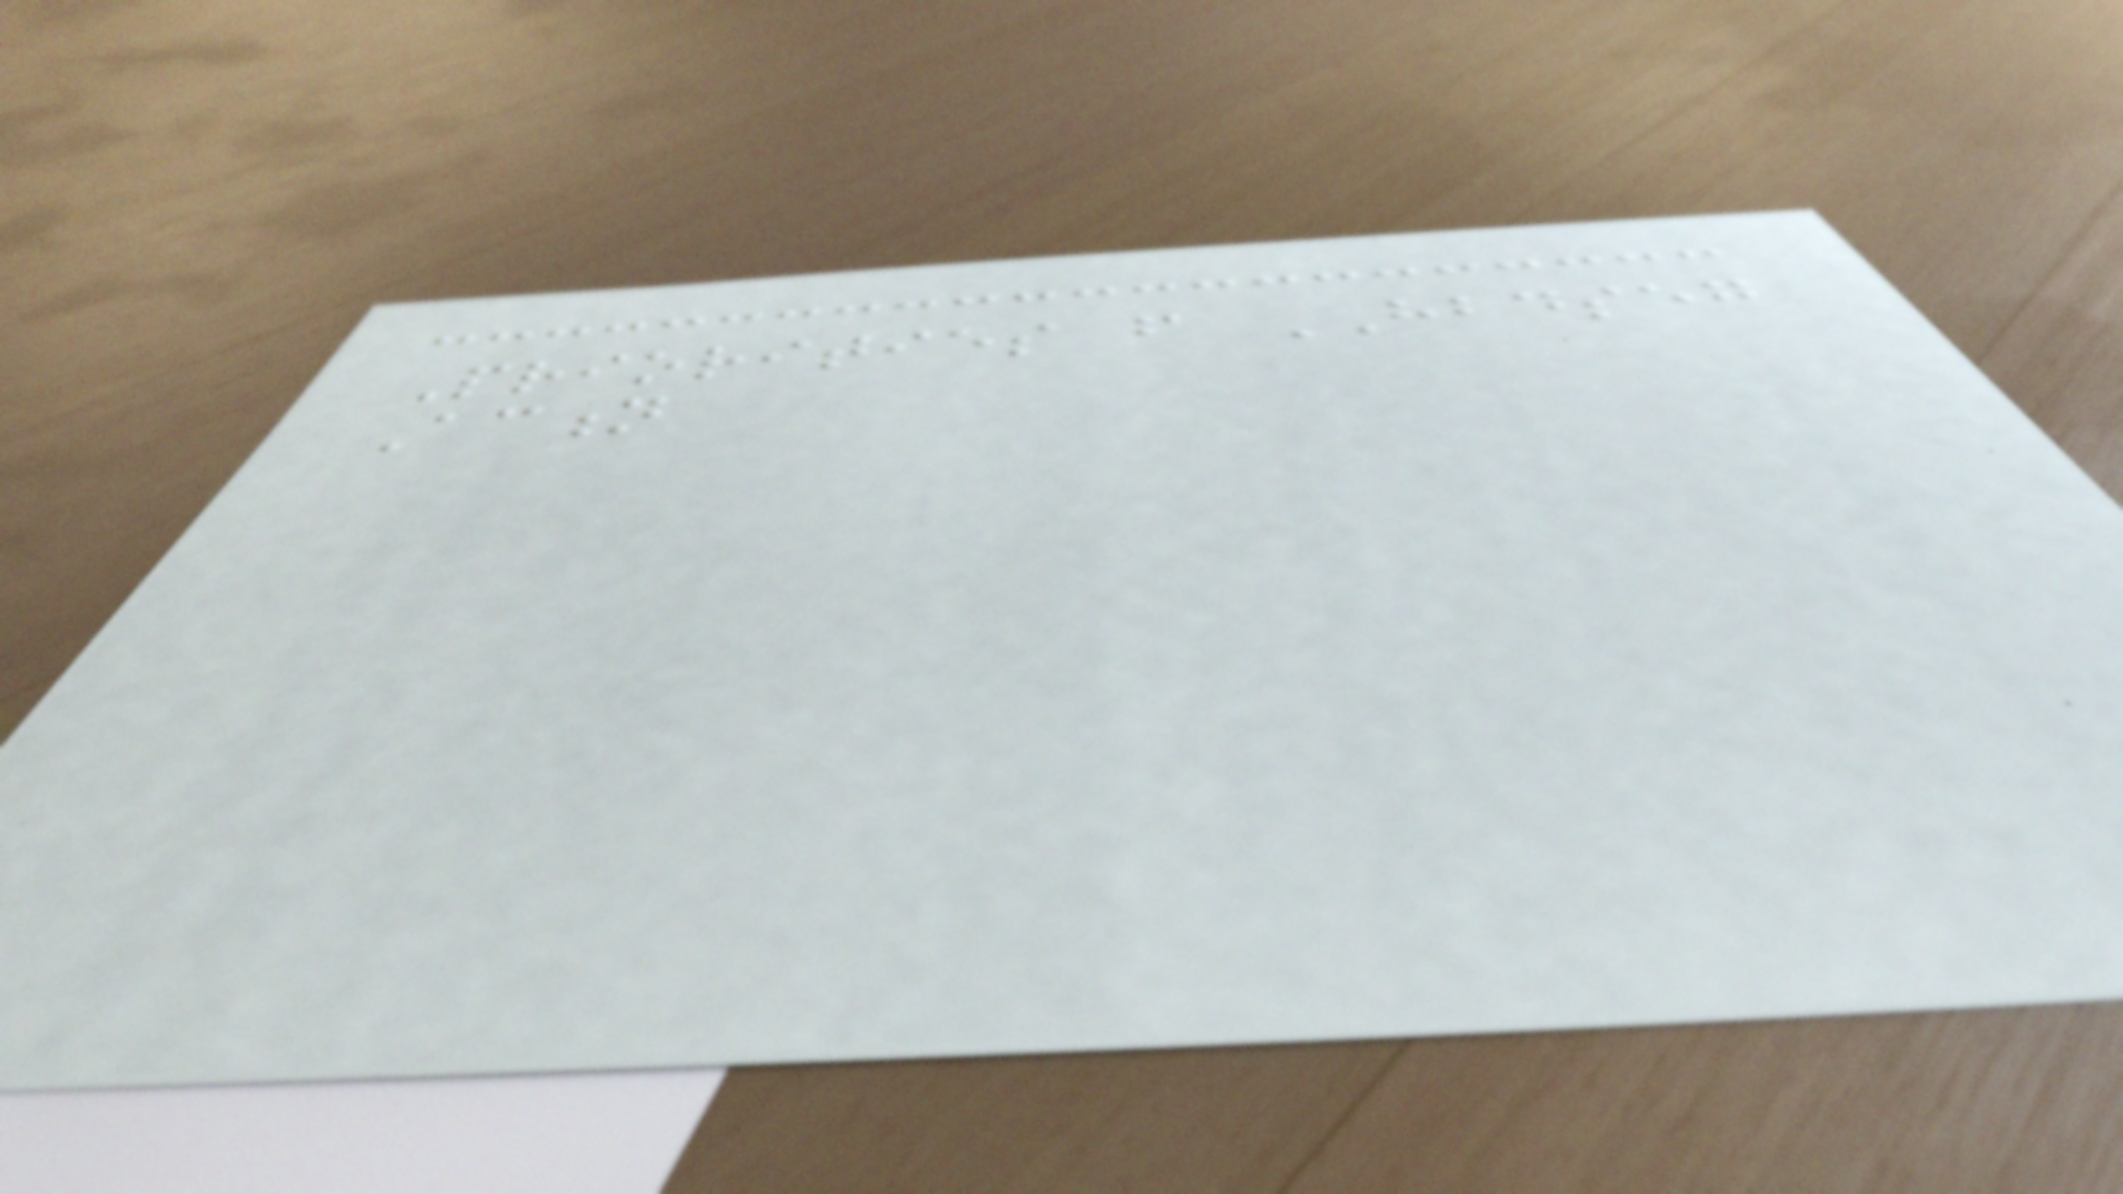Priorities from HBDSEG
Action
